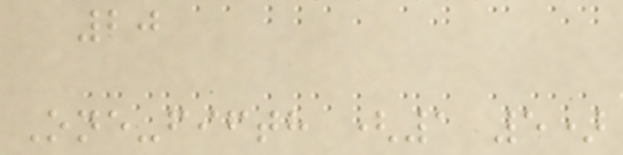20
One-fifth (1 5)
